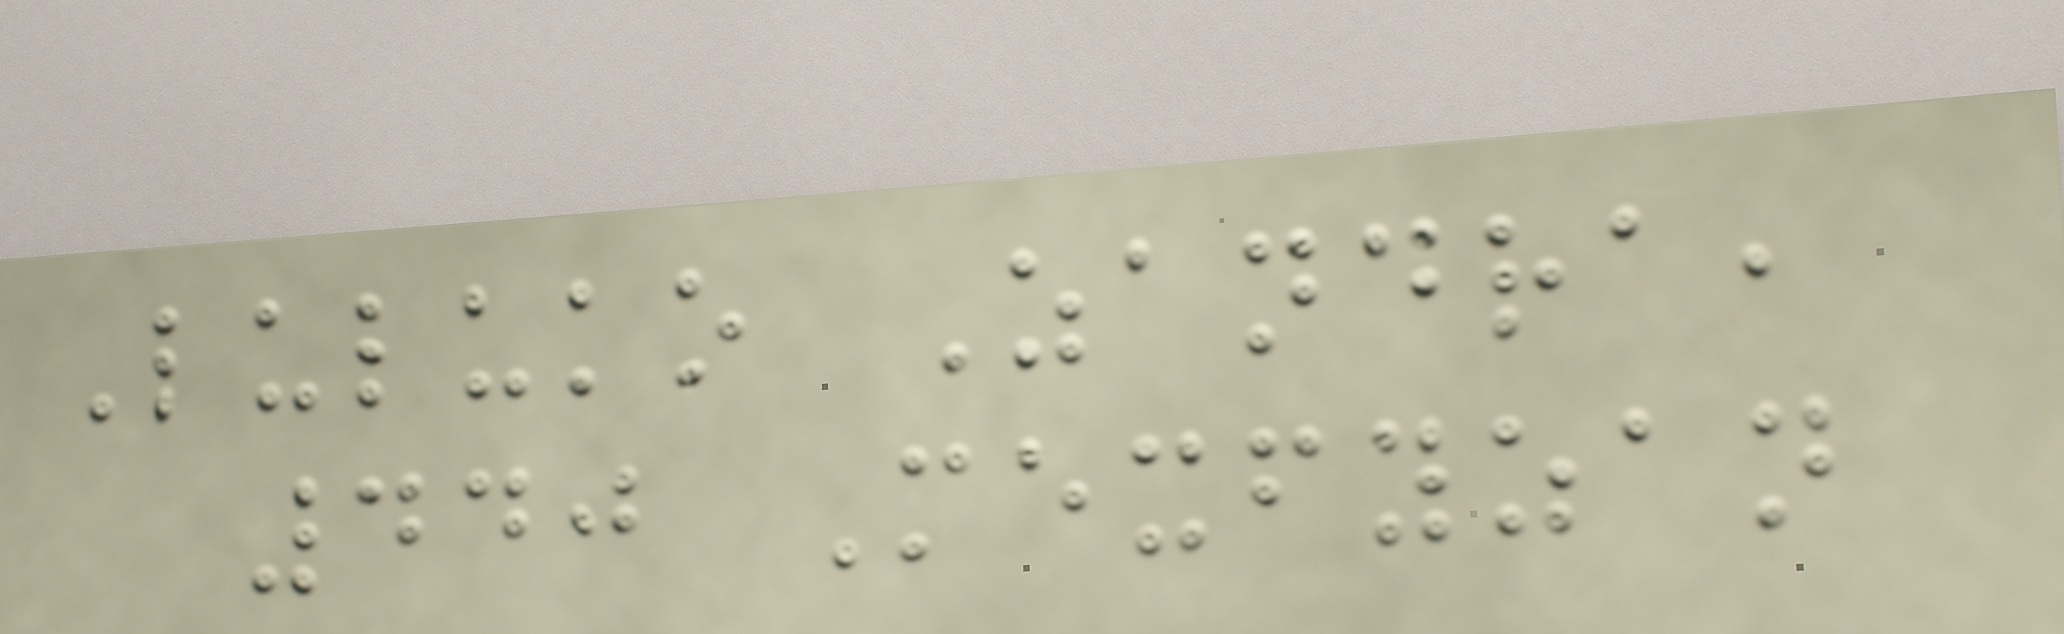Luluko Zandra,
440 Mexfyzan
